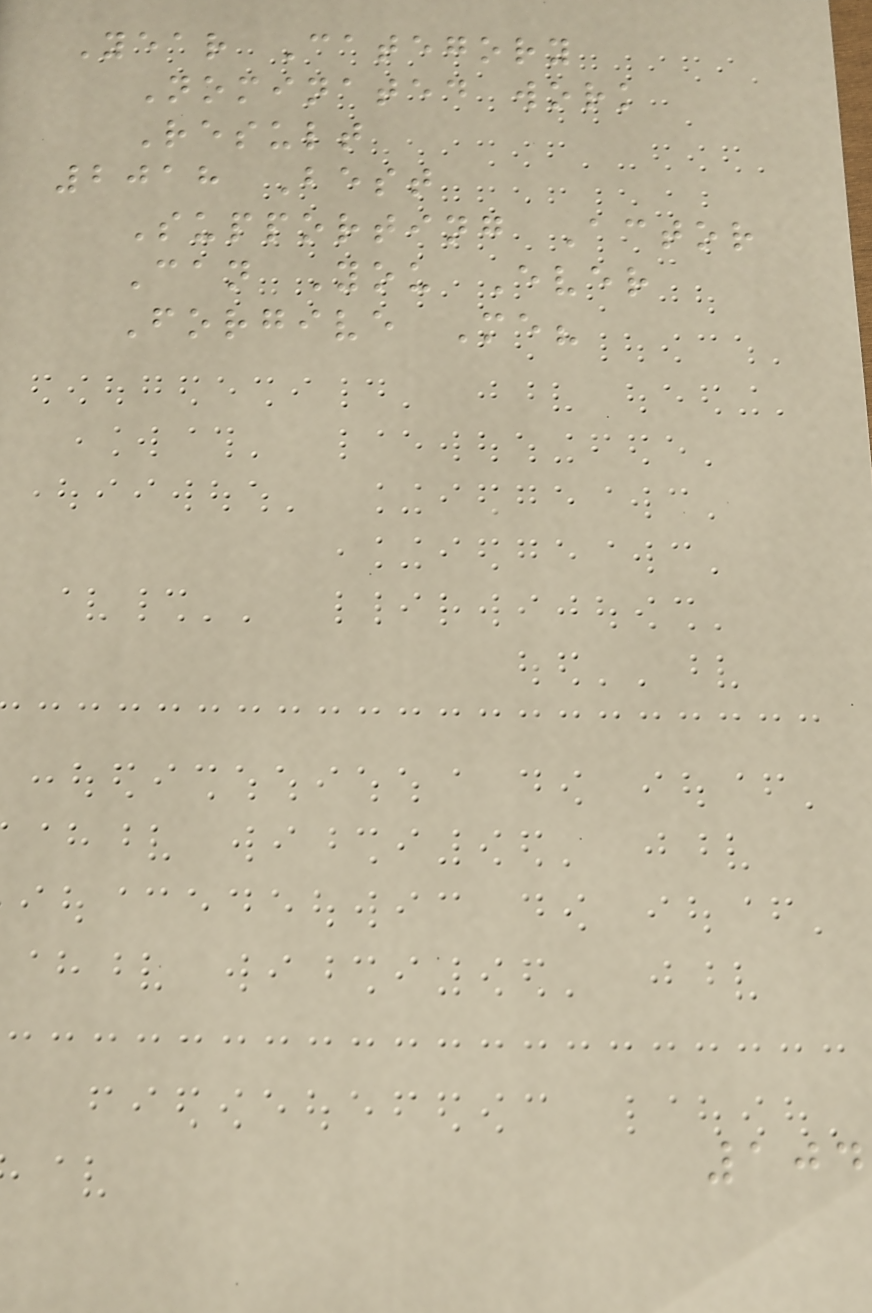Year Category
Nominated work
Result
2018 Best
Supporting Actor
Can You Ever
Forgive Me?
104
